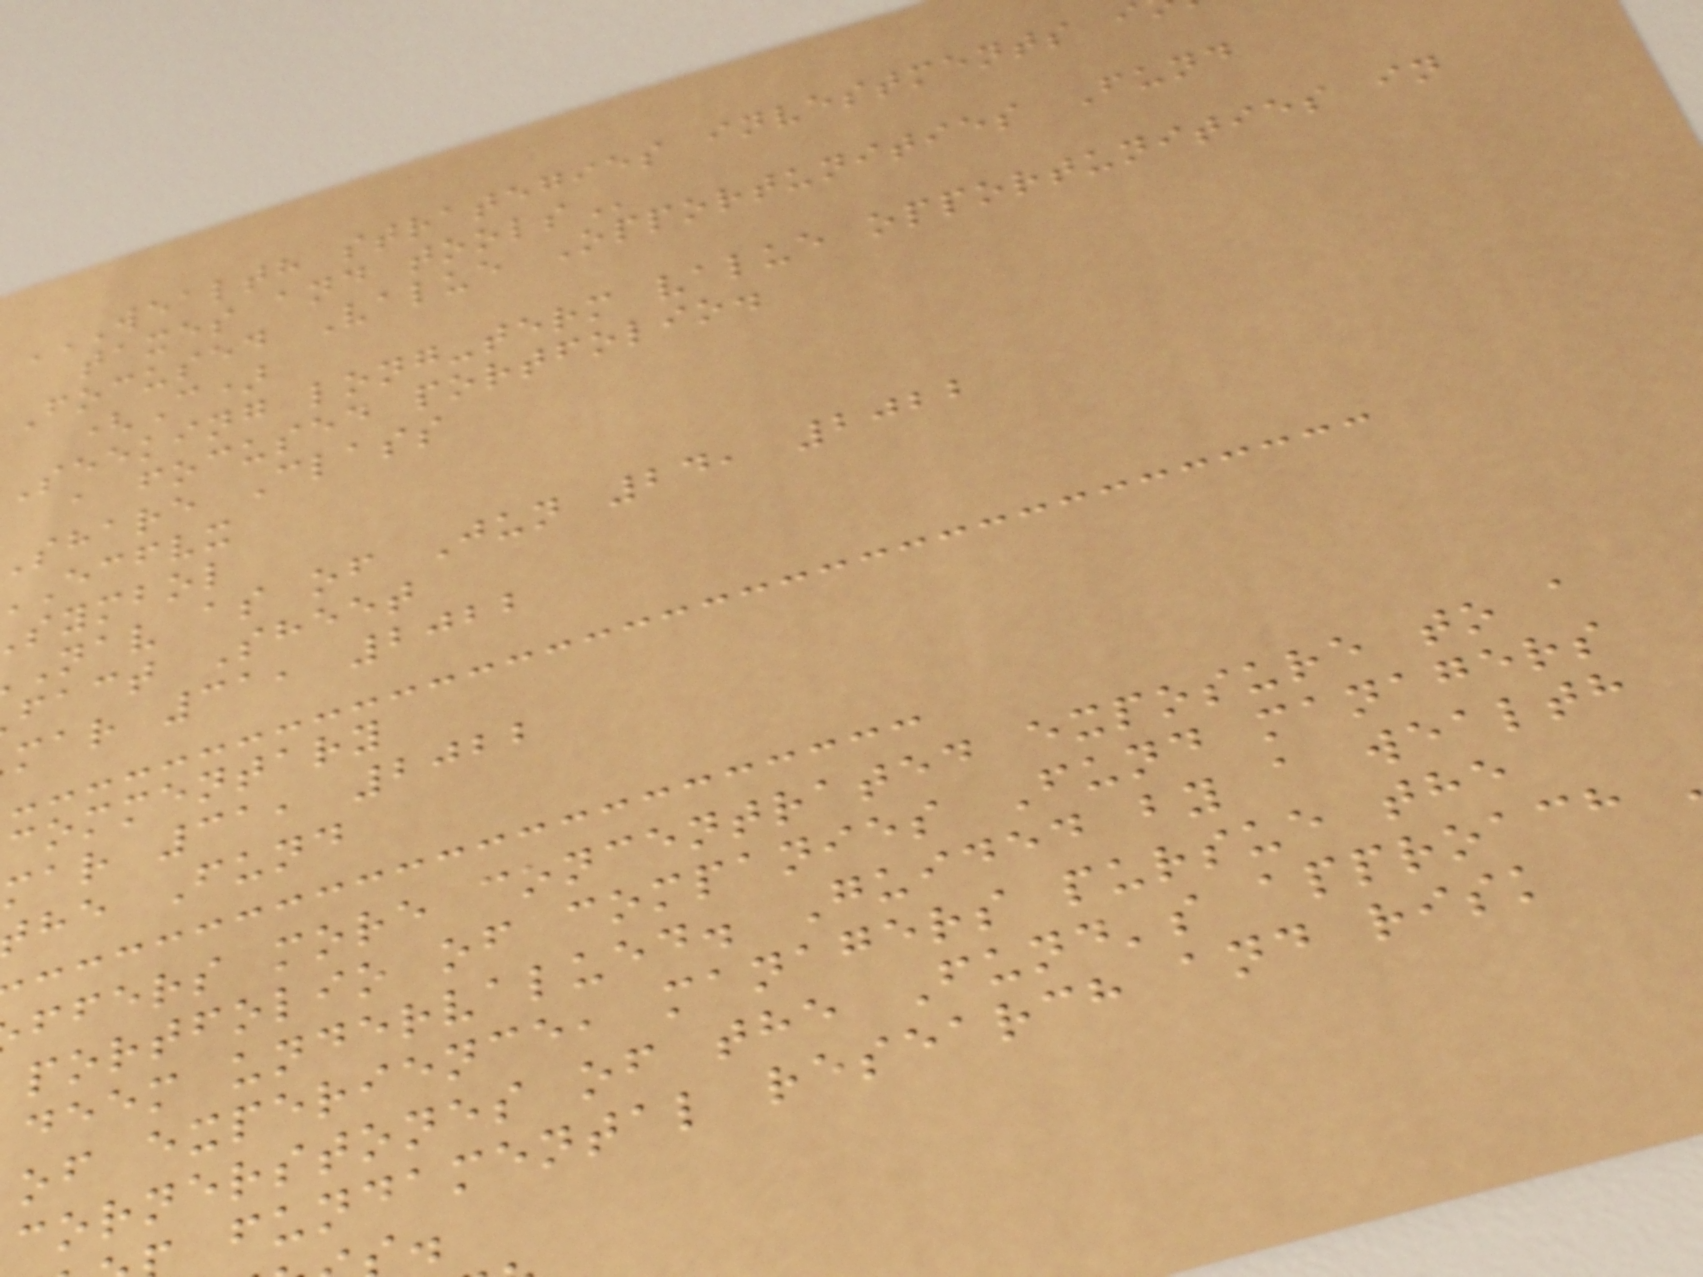taxes and
Focused Value Opportunities Fund
(C)
Seeking long-term value opportunities in
a focused portfolio.
share Class
ecfvx
symbol
nav as of Jun 24, 2022
fact Sheet
mar 31, 2022
commentary
mar 31, 2022
he Fund
ffers more concentrated exposure to a
portfolio of companies Fund managers
deem undervalued. Guided by a wealth
of experience, managers pursue the
cornerstones of the Fund's approach
fundamental research and risk
